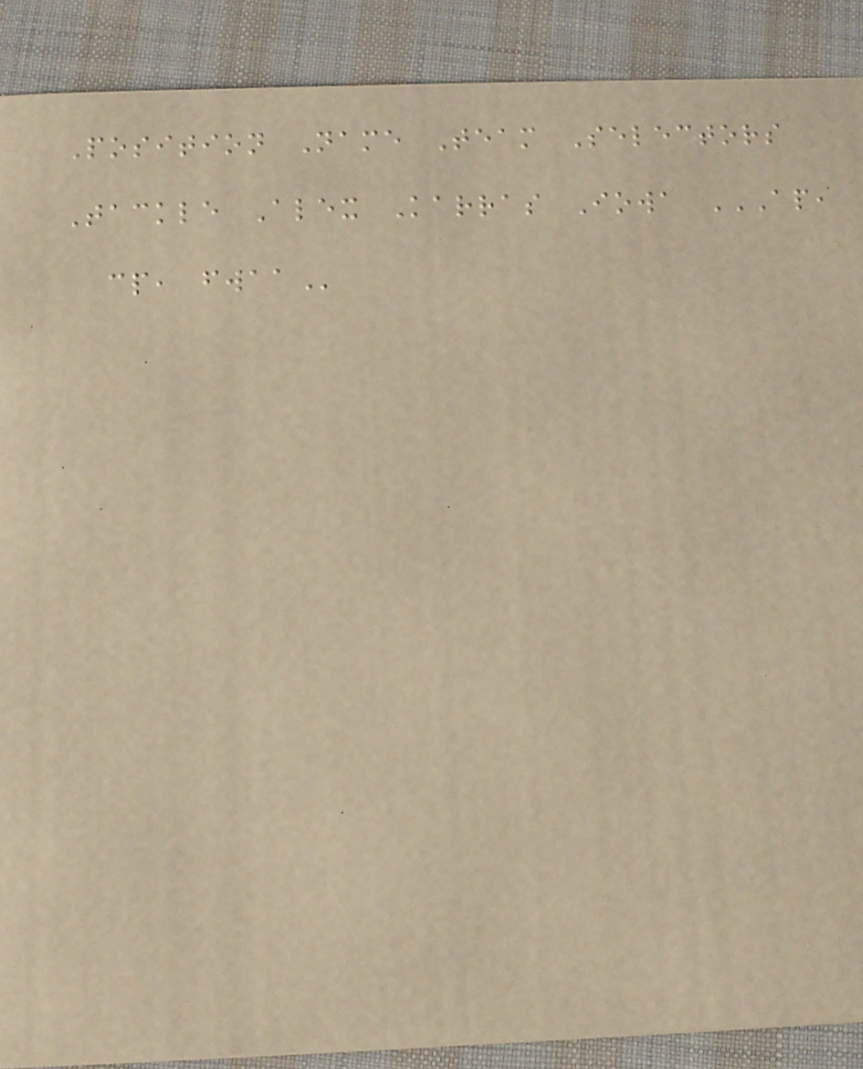Position Name Team Selectors
Tackle Alex Karras Iowa AP,
CP, FWAA
